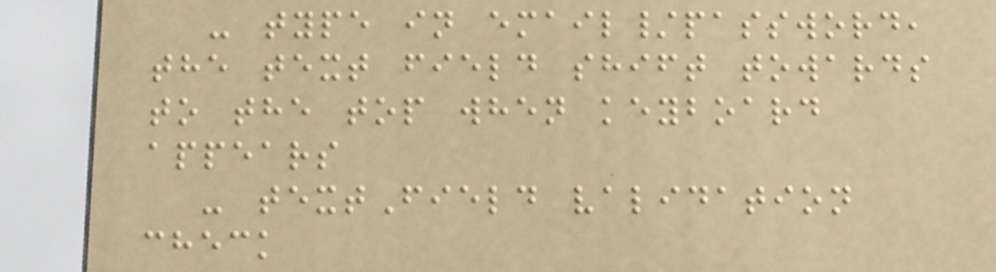- type in email/password,
the text field shift towards
to the top when keyboard
appears
- textField validation
check
